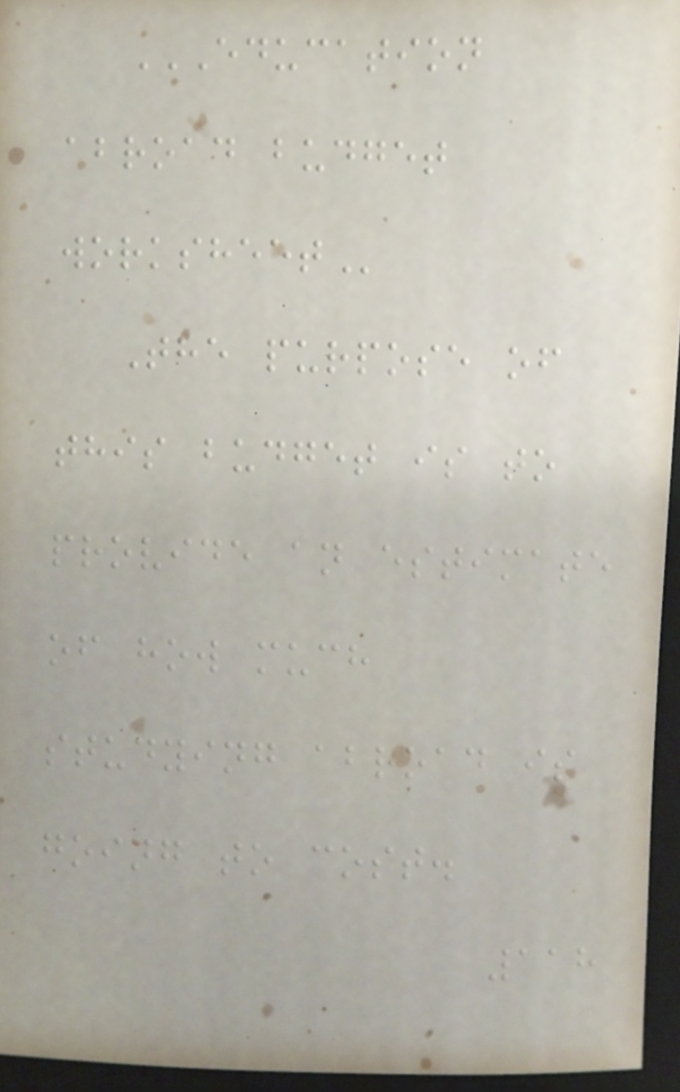EDUCATION
ABROAD BUDGET
WORKSHEET
The purpose of
this budget is to
provide an estimate
of how much
studying abroad is
going to cost.
118
